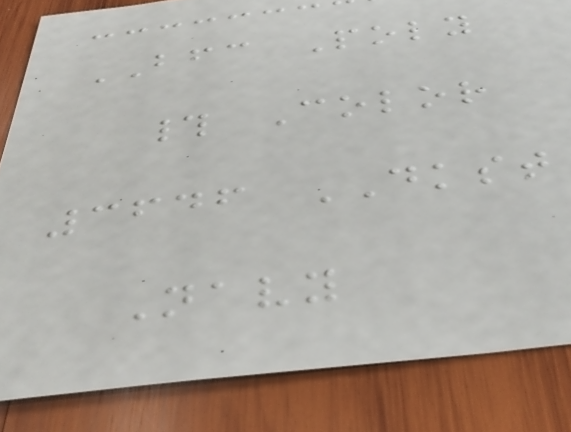BFC Poly
# Color
3646 DKST
Navy
